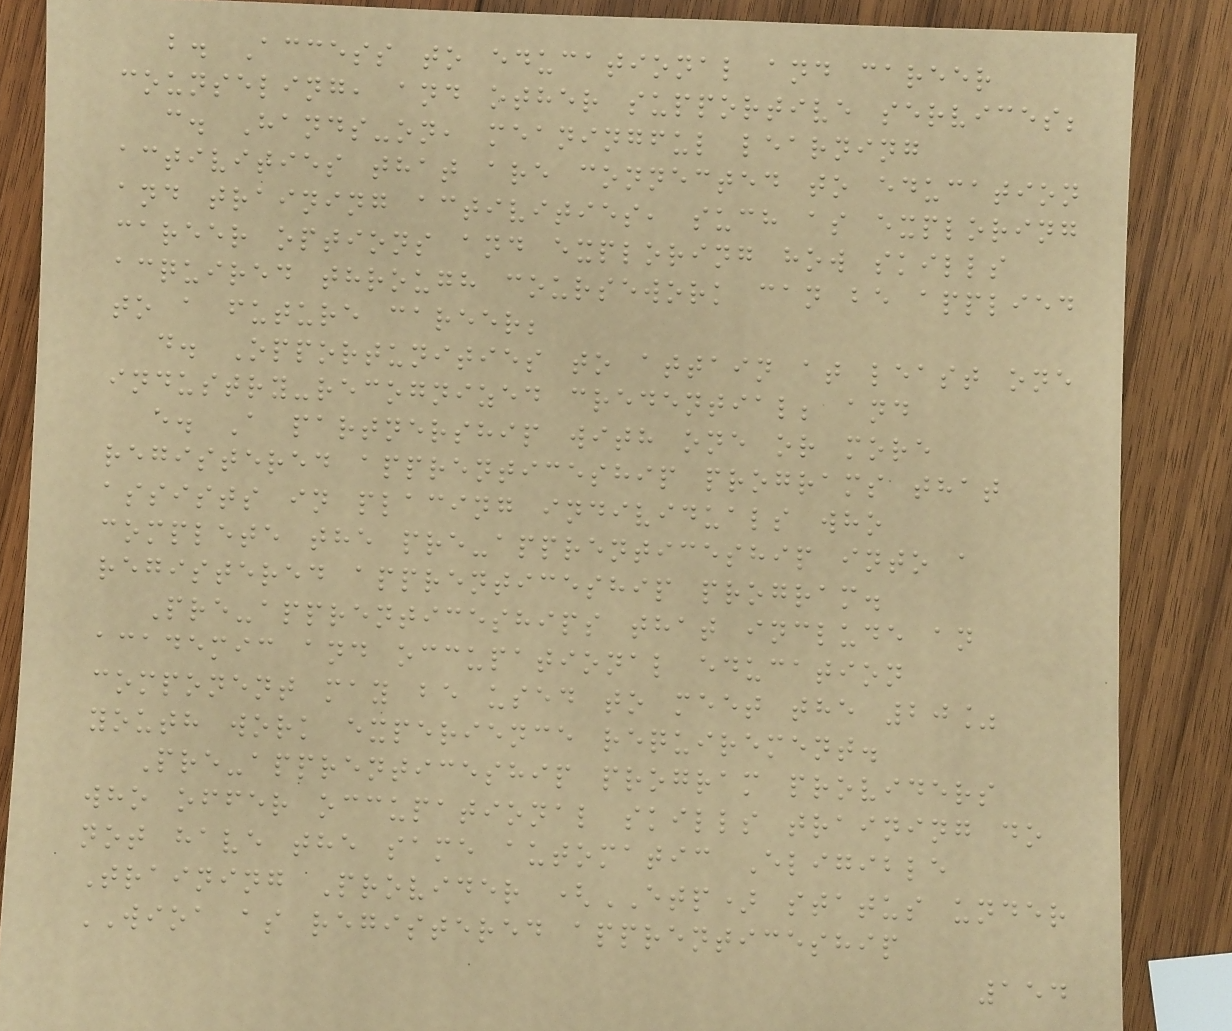b. Access to educational and career
counseling, and other supportive services;
c. Hands-on, meaningful learning
activities that are connected to education
and training activities, such as exploring
career options and exploring how skills
acquired through coursework can be applied
to a future career;
d. Opportunities to attain at least one
industry-recognized credential; and
e. A partnership with one or more
registered apprenticeship programs that
assists in placing individuals who
complete the pre-apprenticeship into a
registered apprenticeship program.
Pre-apprenticeships that include an
academic and occupational education
component may be used to meet the 20%
youth work experience requirement.
Pre-apprenticeship program providers
who offer occupational skills training do
not have the same automatic Eligible
Training Provider (ETP) status under
WIOA as registered apprenticeship
154
